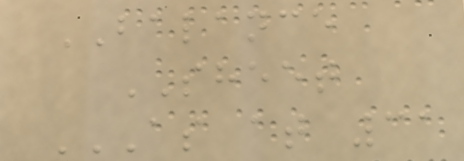BALANCE
SHEET
AS AT 31
